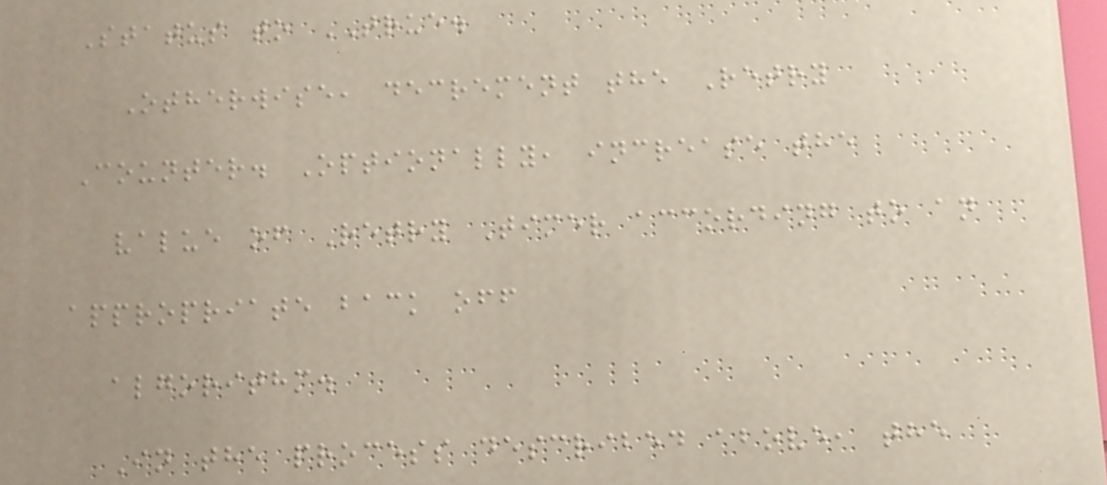Status to TRUE.
Otherwise, decrement the Retry
Counter. Optionally, increase the
value of Retry Timer according to an
appropriate back off
algorithm.
In the process described above, the
